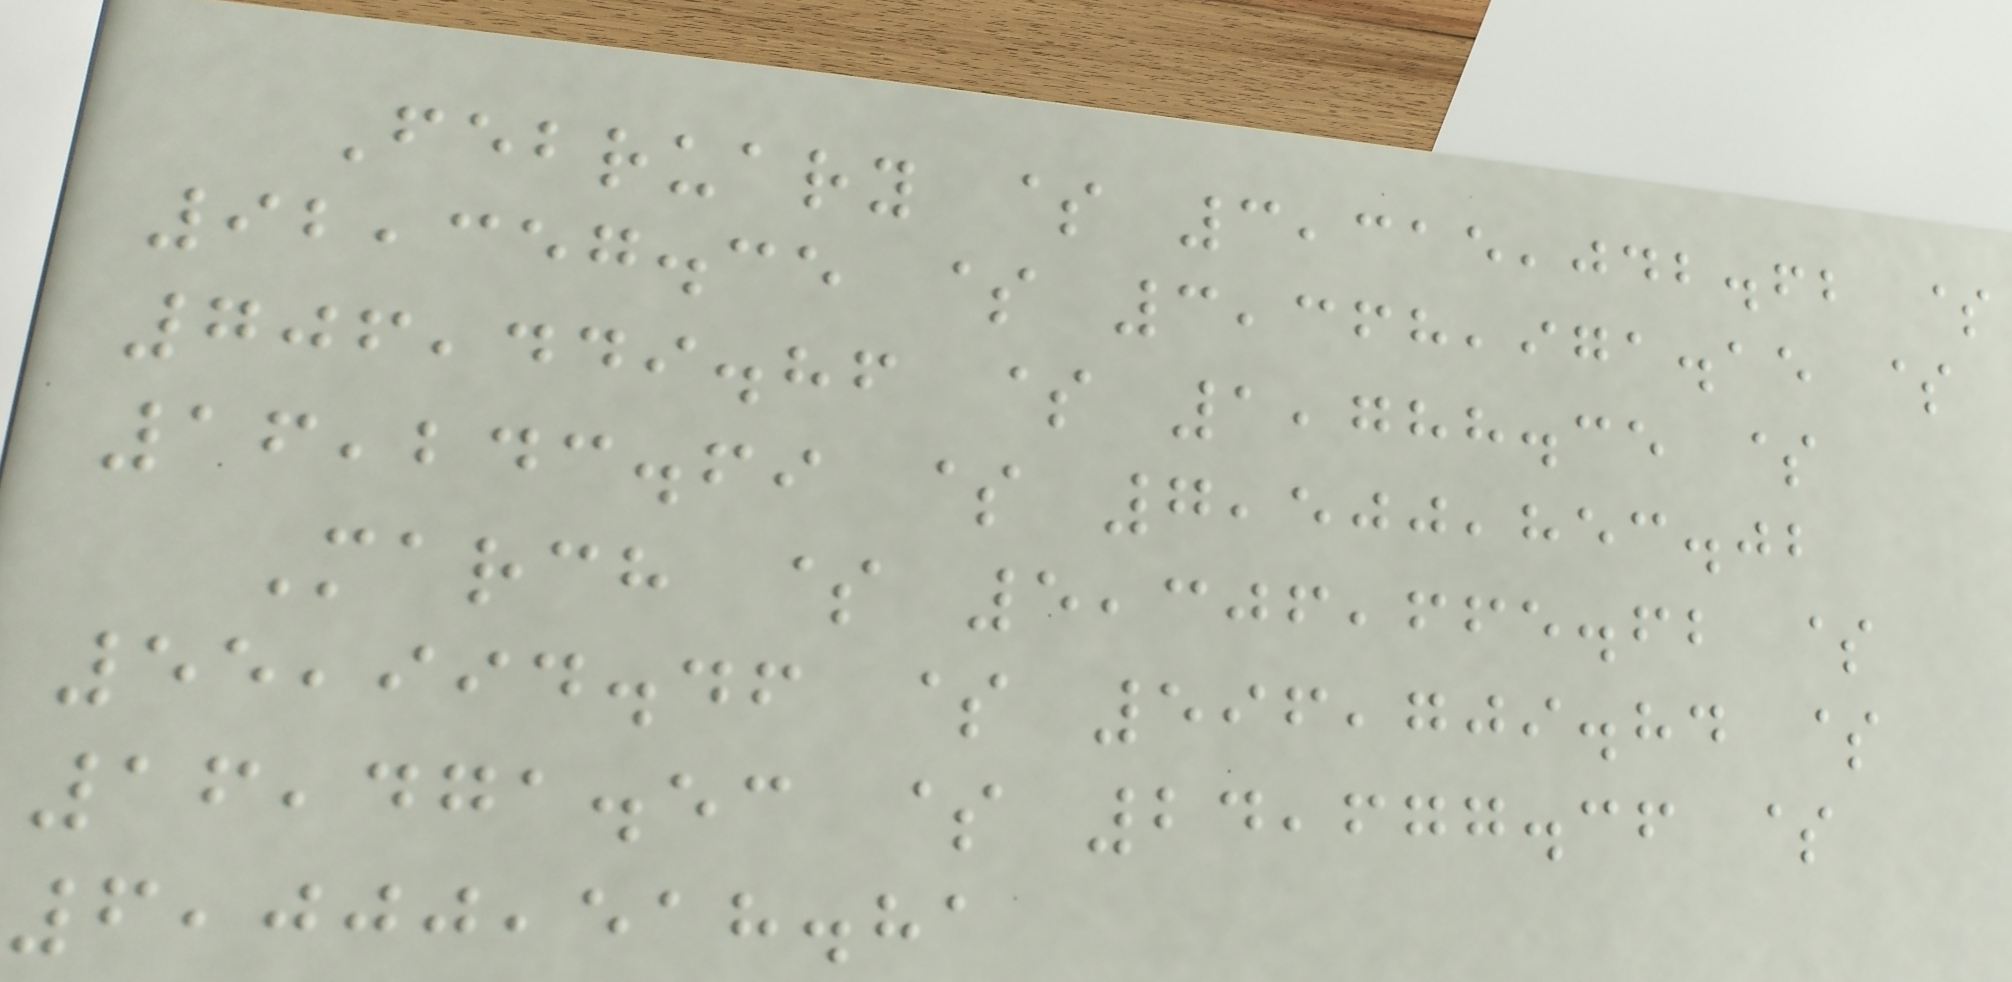February $ 3,315,042.62 $
92,357.35 $ 3,368,971.15 $
706,449.86 $ 1,788.35 $
16,243.69 $ 7,500,853.02
March $ 5,306,665.62 $
55,994.46 $ 596,709.84 $
16,471.53 $ 24,677.36 $
6,000,518.81
